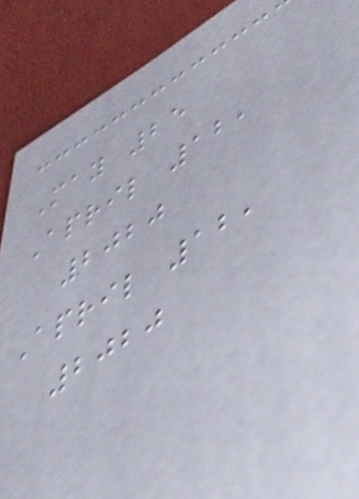May 25
April 12,
2020
April 12,
2020
